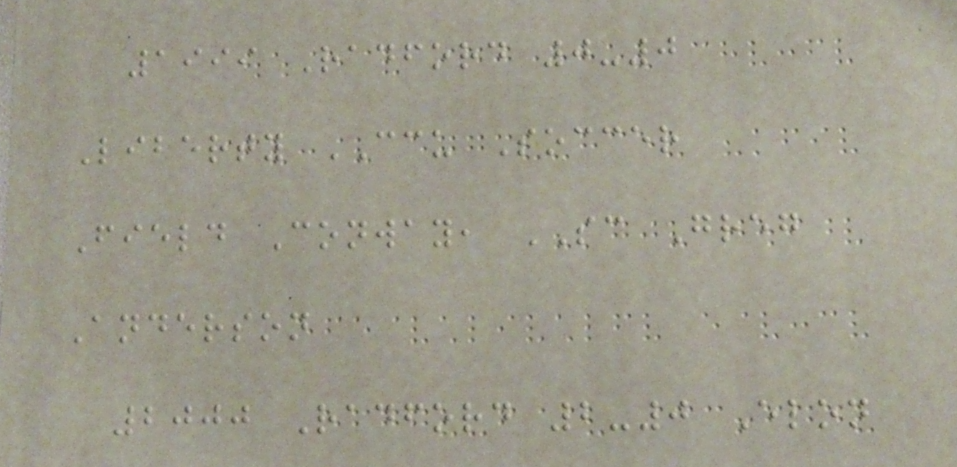1999 Radford 0-0
Liberty CCU Soccer
Field Conway, SC Greg
Anderson
2000 Radford 2-0 Elon
